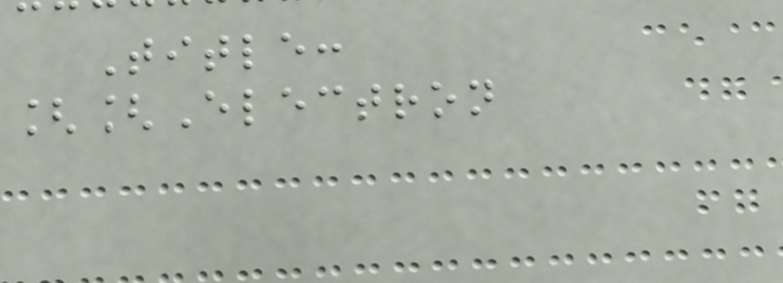Title:
[[Electron
